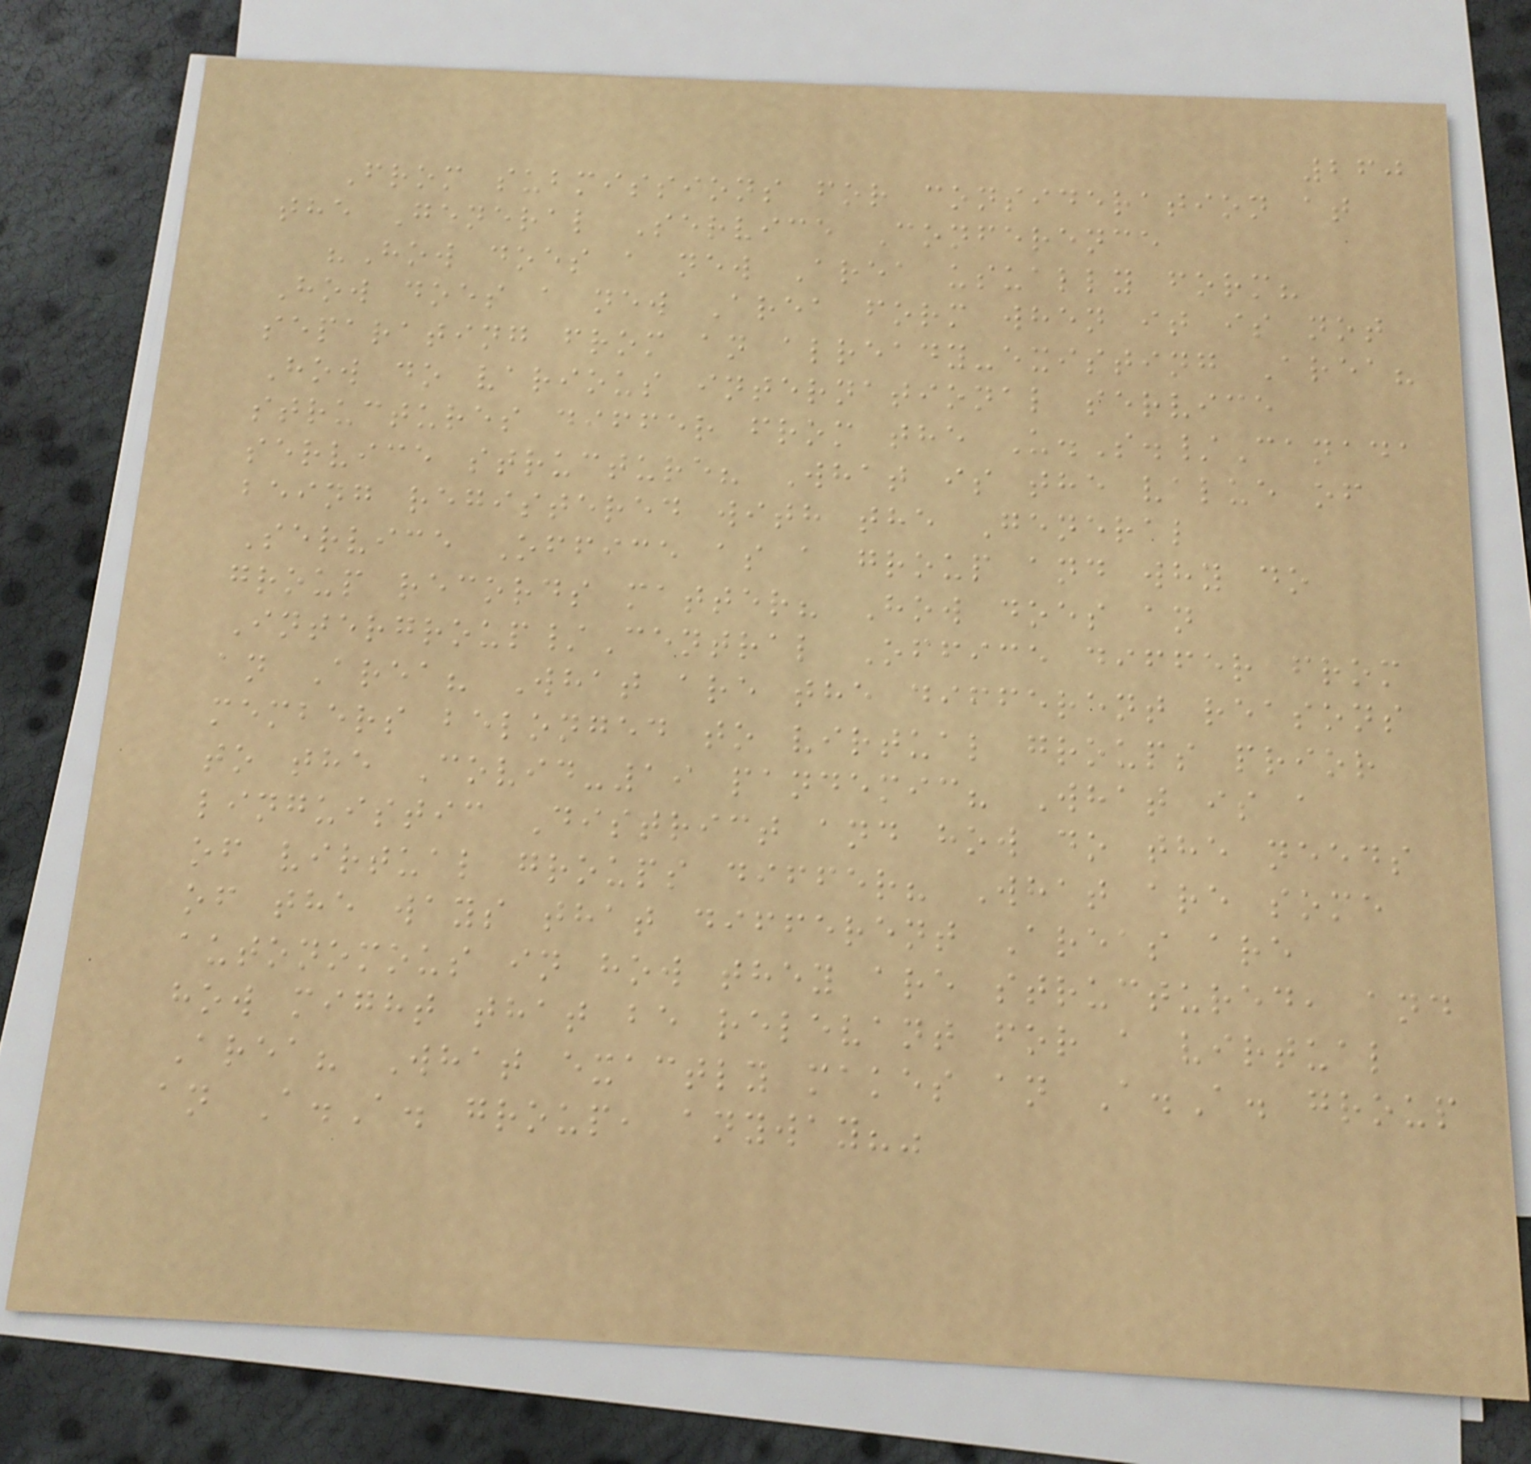260
From submissions for consideration at
the General Service Conference
"How does a new Area usually form?
How does a new Area form when it is not
separating from an already-existing Area?
How do various international service
structures differ from the U.S./Canada
service structure? What is the value of
being registered with the General
Service Office as a group and why do
group records matter? How does an
Intergroup/Central Office differ from
an Area? What are the different reasons
members belonged to virtual groups prior
to the Covid-19 pandemic? What is a
linguistic District and how do the needs
of virtual groups differ? What are some
of the ways that different Areas are
autonomous in how they are structured, and
how might that be relevant for a virtual
Area? What exactly makes an A.A. group
an A.A. group, anyway?"
